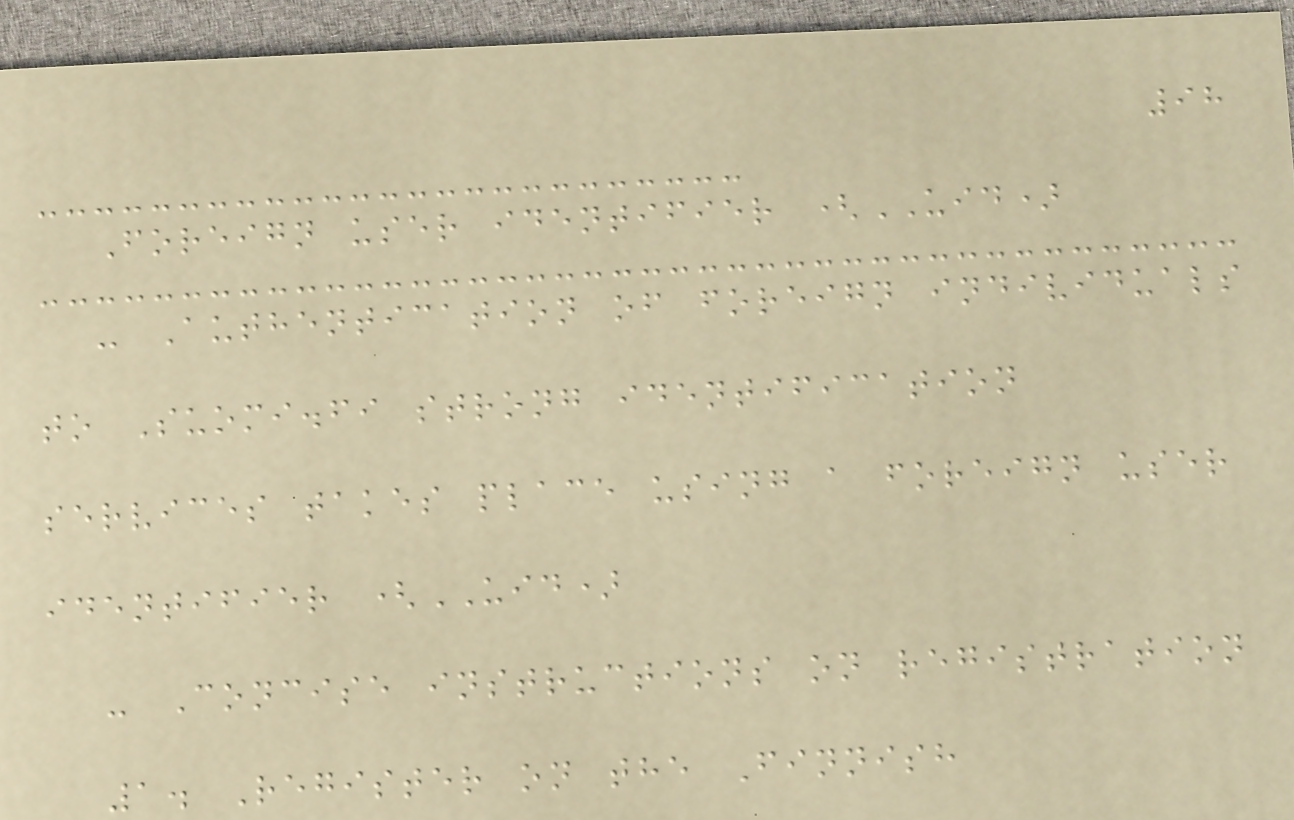98
Foreign user identifier (UID)
- Authentication of foreign individuals
to Suomi.fi strong identification
services takes place using a foreign user
identifier (UID)
- Concise instructions on registration
1. Register on the Finnish
